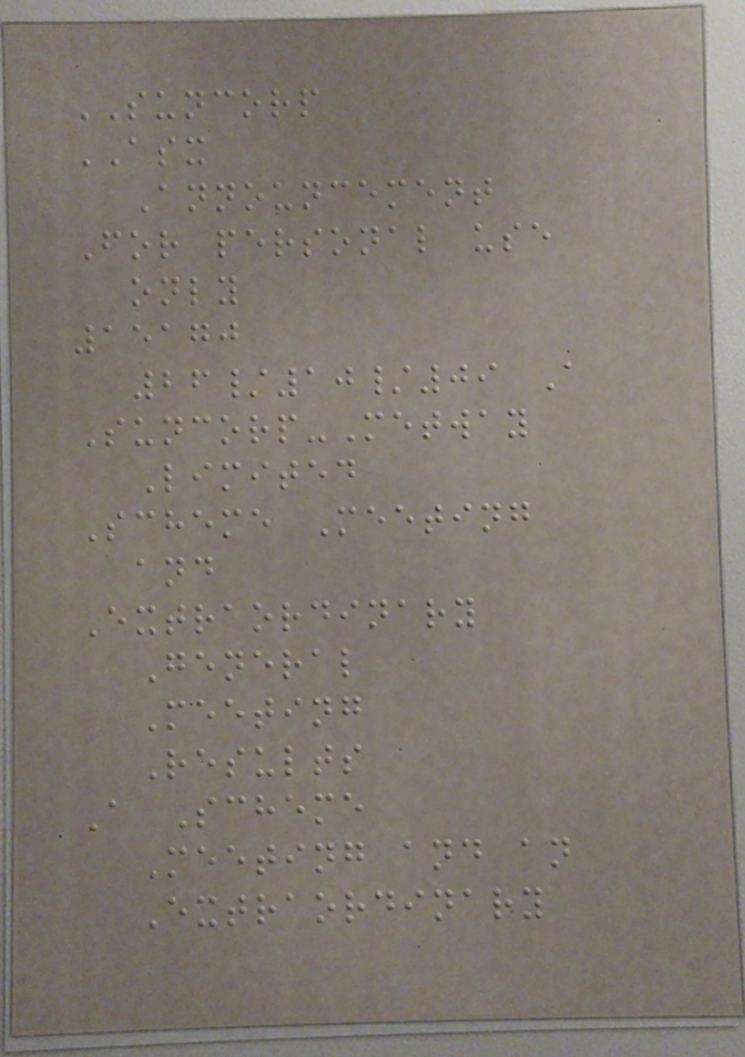SUNCORP
ASX
Announcement
For personal use
only
15170
26/10/09 A
Suncorp-Metway
Limited
Scheme Meeting
and
Extraordinary
General
Meeting
Results
A Scheme
Meeting and an
Extraordinary
